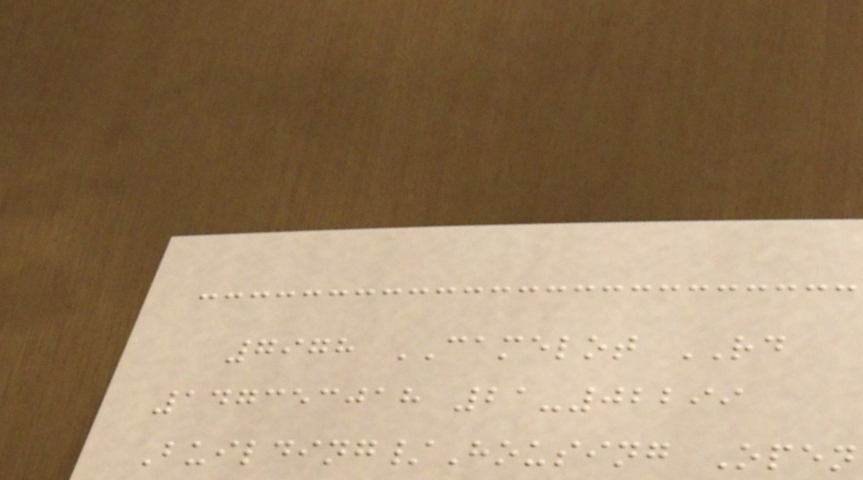7978 CAMELOT RD
147353018 21-02299
Building/Housing Open
